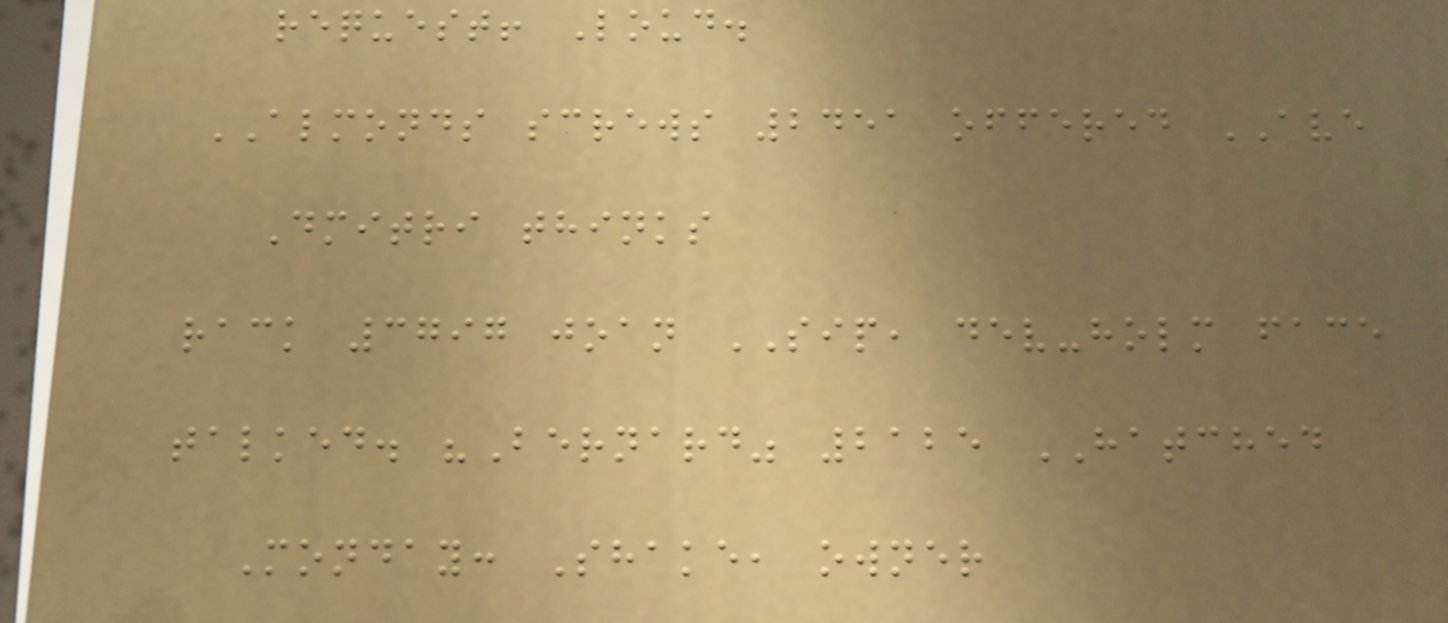request! Loud.
ALMONDS screws 2451 offered AVE
Dmitri thinks
rack 3797 joan SIP, dev-holm face
talked. "Bernard" 2125 HATCHED
Monday: Shake, owner
